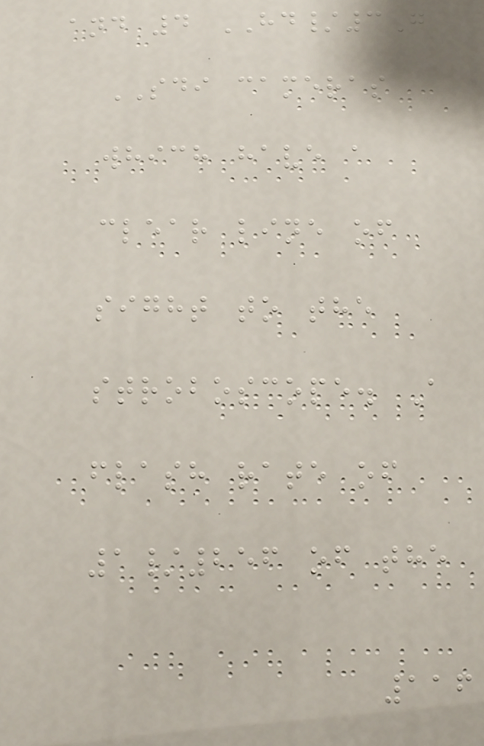and 4 HD/3G
SDI cameras
which have a
clear line of
sight to the
stroboscope. A
flash rate of
1/256 of the
116
